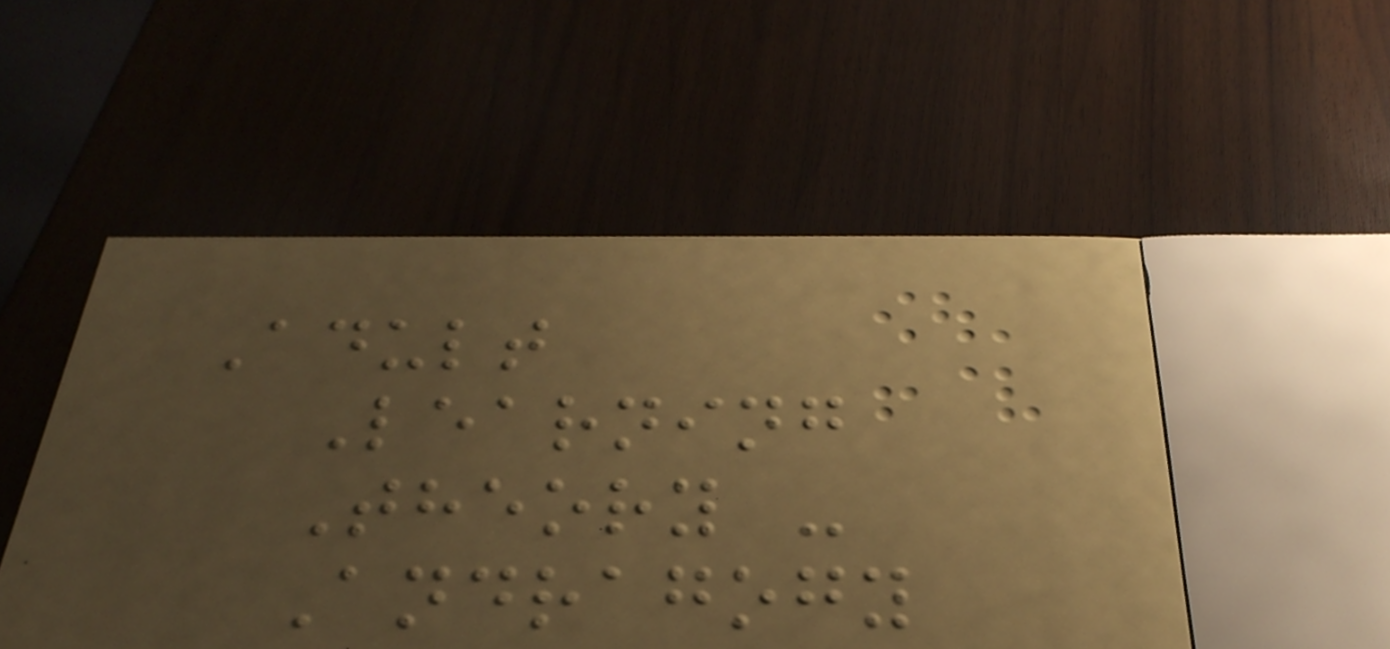Adult
Learning
Theory -
Andragogy
